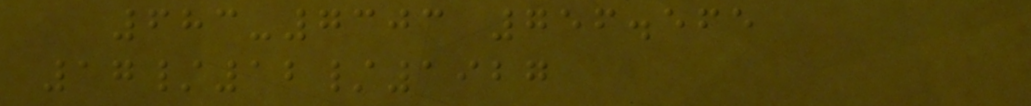683-7303 756.565
17/12/1927
